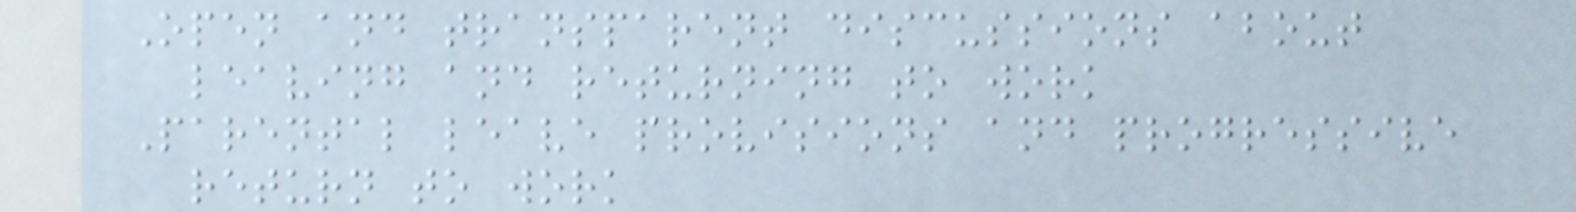Open and transparent discussions about
leaving and returning to work
Parental leave provisions and progressive
return to work
